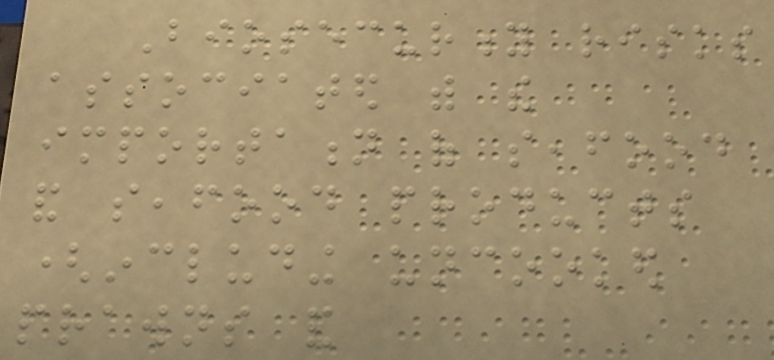Biosecurity risks
associated with the
importation of seafood
and seafood products
(including uncooked
prawns and
